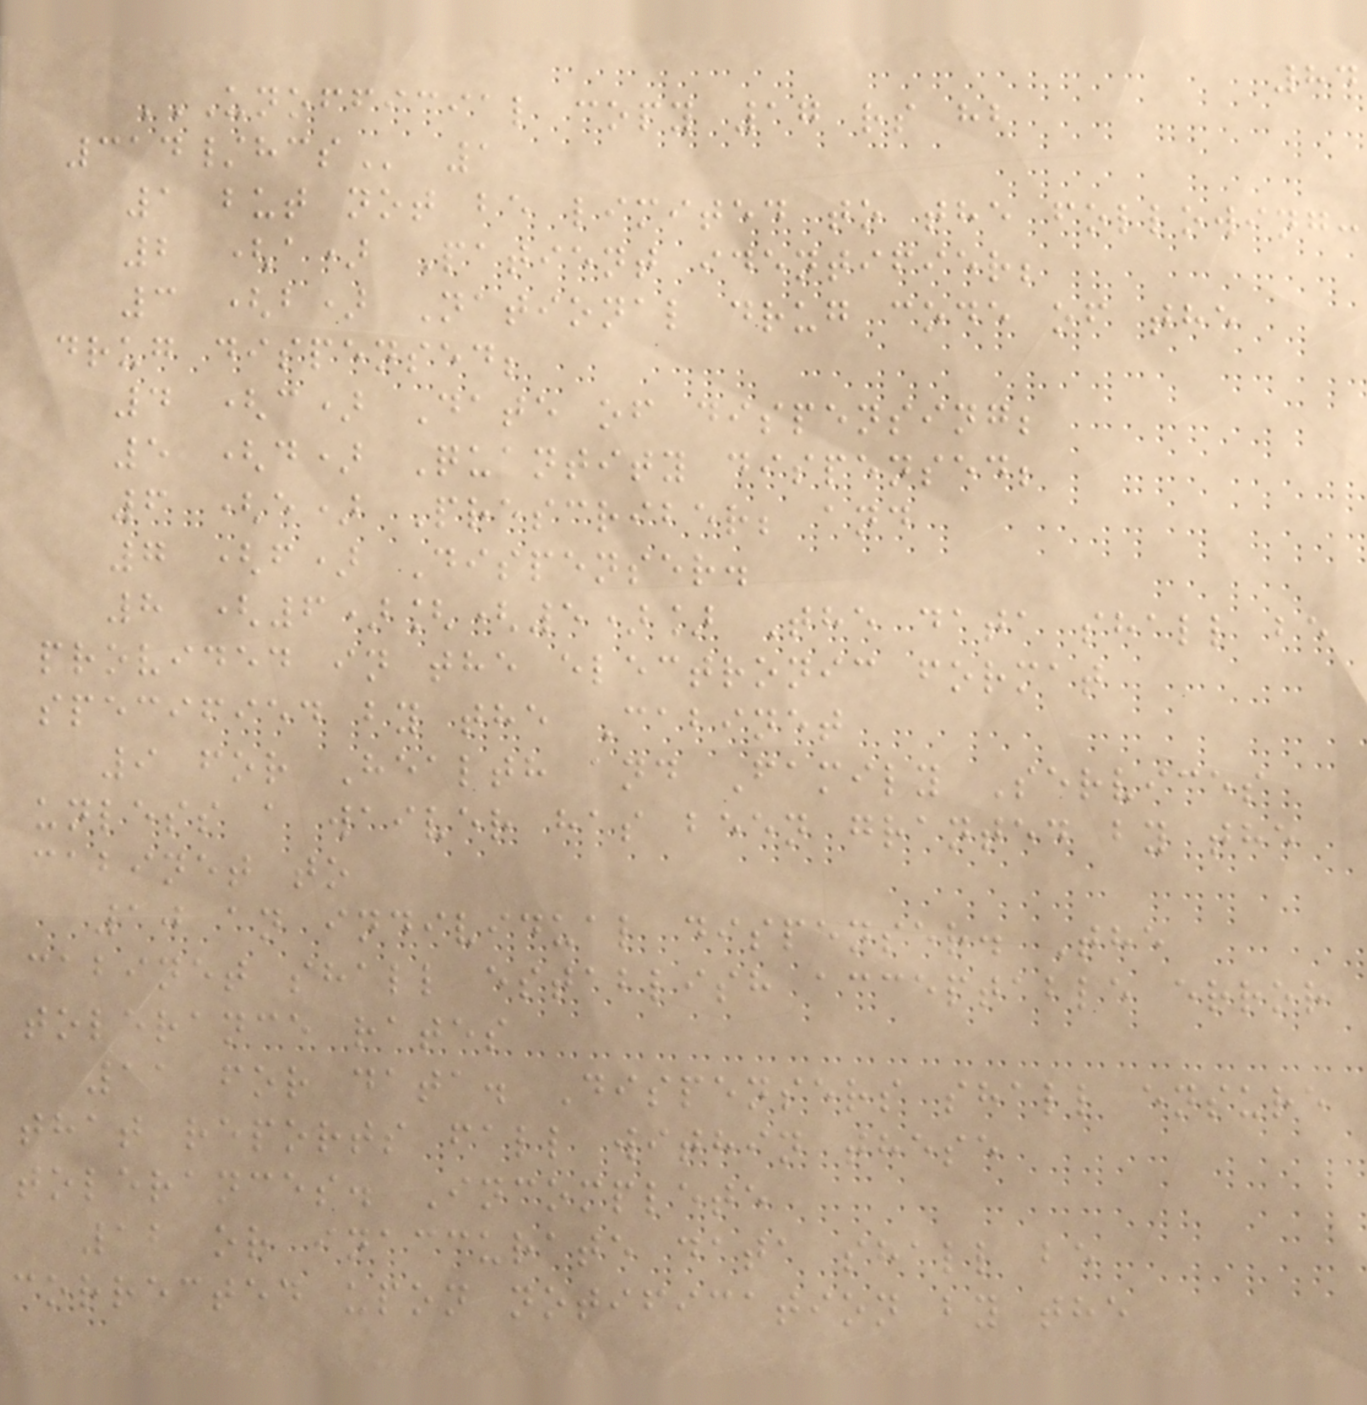84
UNOFFICIAL COPY 17 RS HB
314/HCS 1
1 but not be limited to the following:
2 (a) Patient identifier;
3 (b) National drug code of the
drug dispensed;
4 (c) Date of dispensing;
5 (d) Quantity dispensed;
6 (e) Prescriber; and
7 (f) Dispenser.
8 (6)[(5)] The data shall be
provided in the electronic format
specified by the Cabinet
9 for Health and Family Services
unless a waiver has been granted by the
cabinet to
10 an individual dispenser. The
cabinet shall establish acceptable error
tolerance rates
11 for data. Dispensers shall ensure
that reports fall within these
tolerances. Incomplete
12 or inaccurate data shall be
corrected upon notification by the
